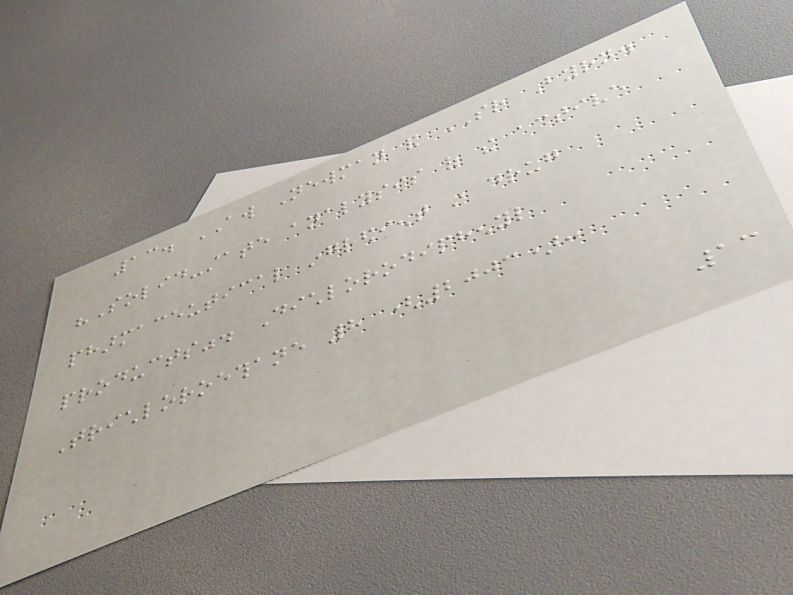13. AW Newman and SR Byrn.
"Solid-state analysis of the active
pharmaceutical ingredient in drug
products". Dichlorodiphenyl
Trichloroethane 8 (2003):
13
